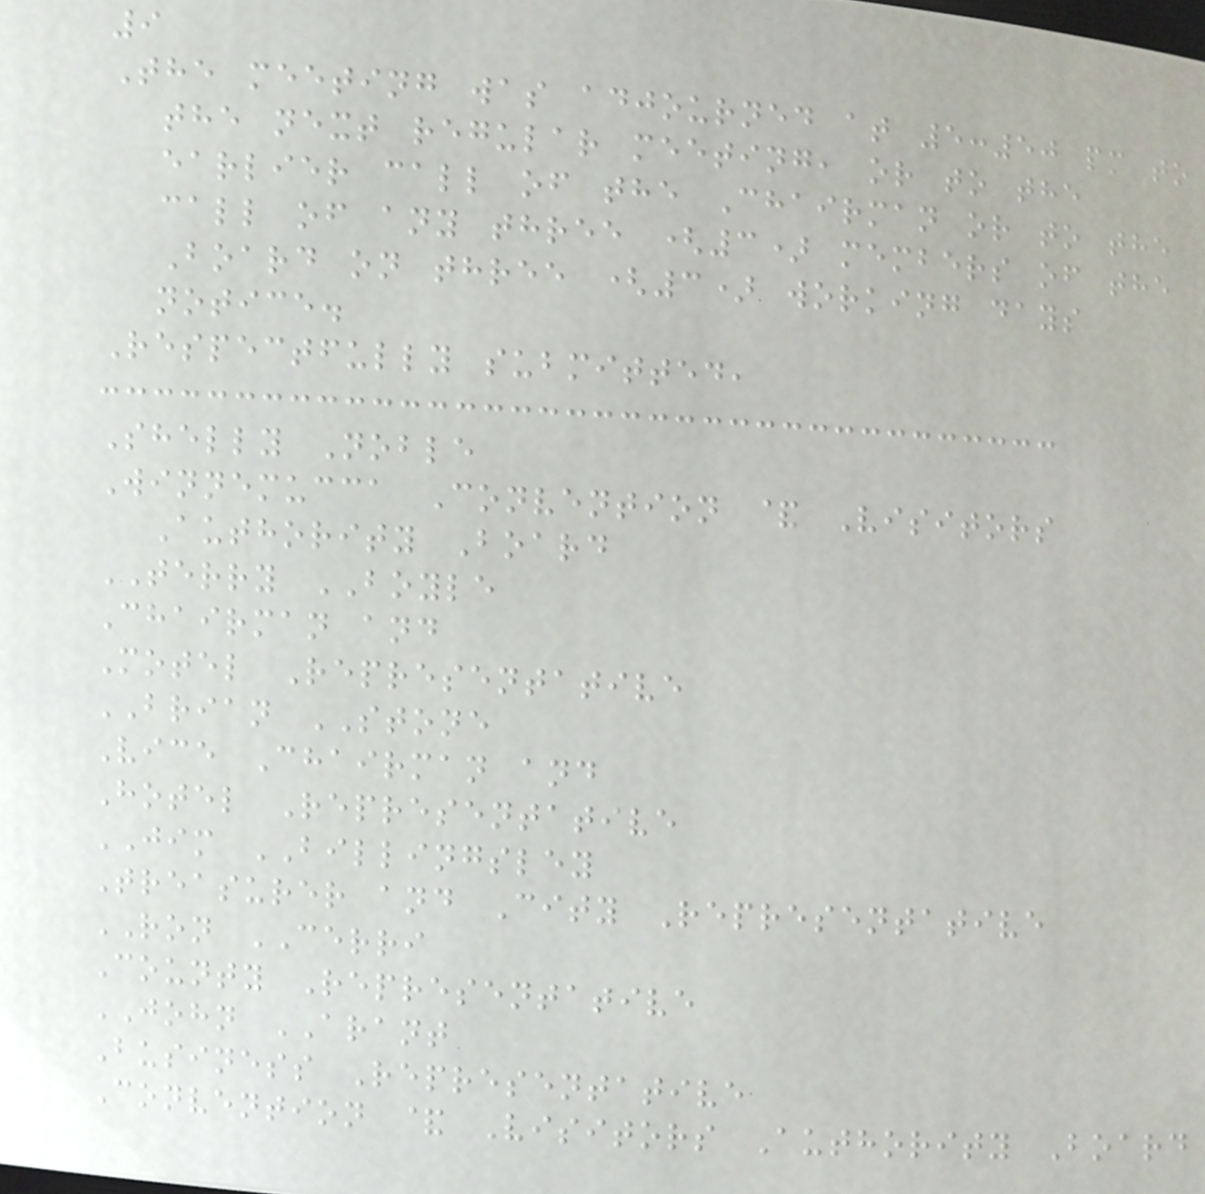9
The meeting was adjourned at 5:50 pm to
the next regular meeting, or to the
earlier call of the Chairman or to the
call of any three (3) members of the
Board on three (3) working days
notice.
Respectfully submitted,
Shelly Noble
Winnemucca Convention & Visitors
Authority Board
TERRY BOYLE
Chairman and
Motel Representative
BRIAN STONE
Vice Chairman and
Hotel Representative
JIM BILLINGSLEY
Treasurer and City Representative
RON CERRI
County Representative
JOHN ARANT
Business Representative
Convention & Visitors Authority Board
